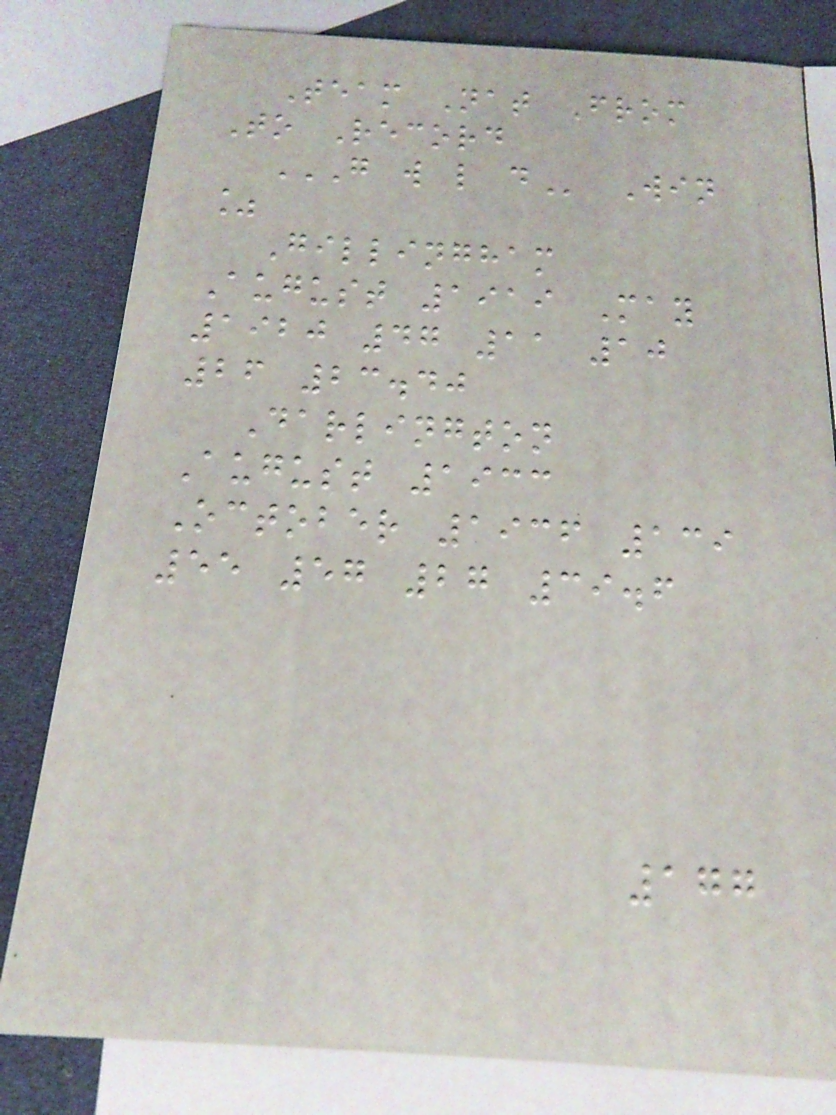Team Nat From
To Record
G W L D Win
%
Gillingham
August 1919 May
1920 47 11 10
26 23.40
Darlington
August 1933
October 1936 139
55 57 27 39.6
177
